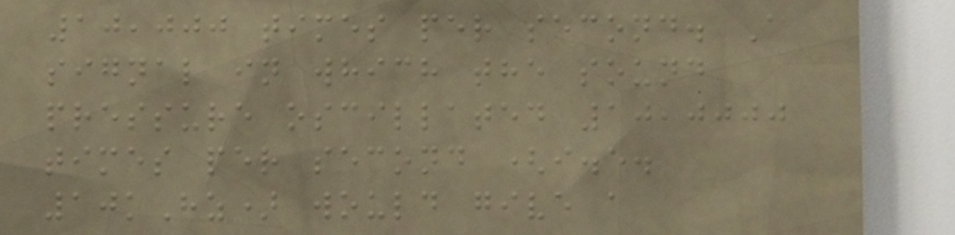10,000 times per second. A
signal in which the sound
pressure oscillated 10,0000
times per second (i.e.
10kHz) would give a
